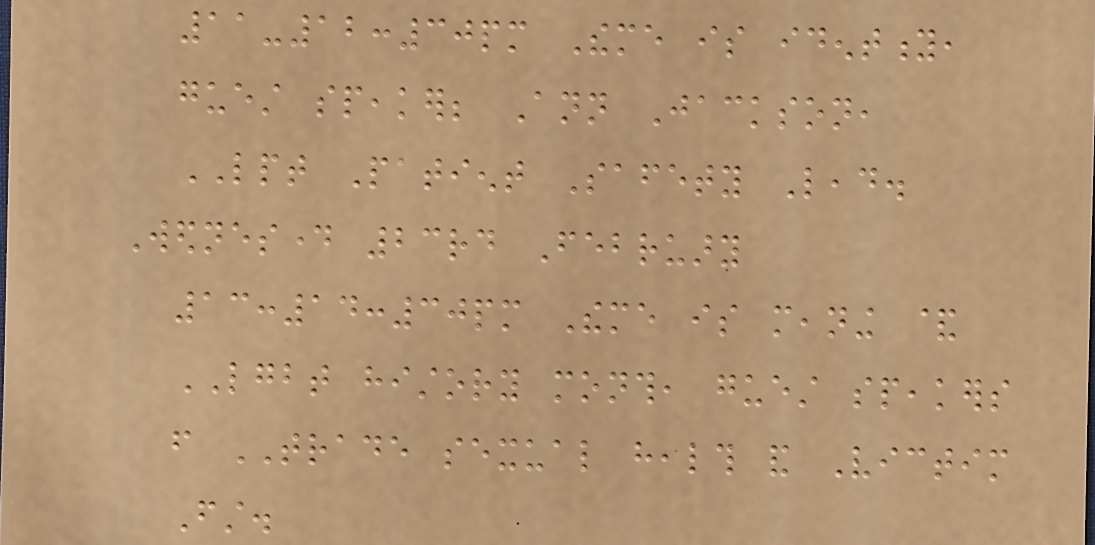11-12:30pm Theme is identity,
guest speaker; Ann Jackson,
LPT Patient Safety Lead.
Wednesday 23rd February
13:14:30pm Theme is meaning &
LGBT history month, guest speakers
from TRADE sexual health and Victim
First.
